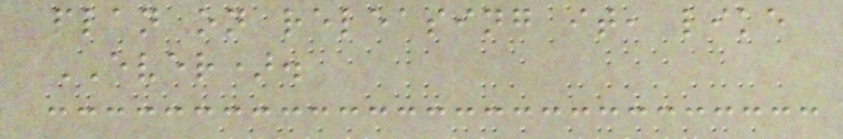plan on releasing it, like
EVER).
